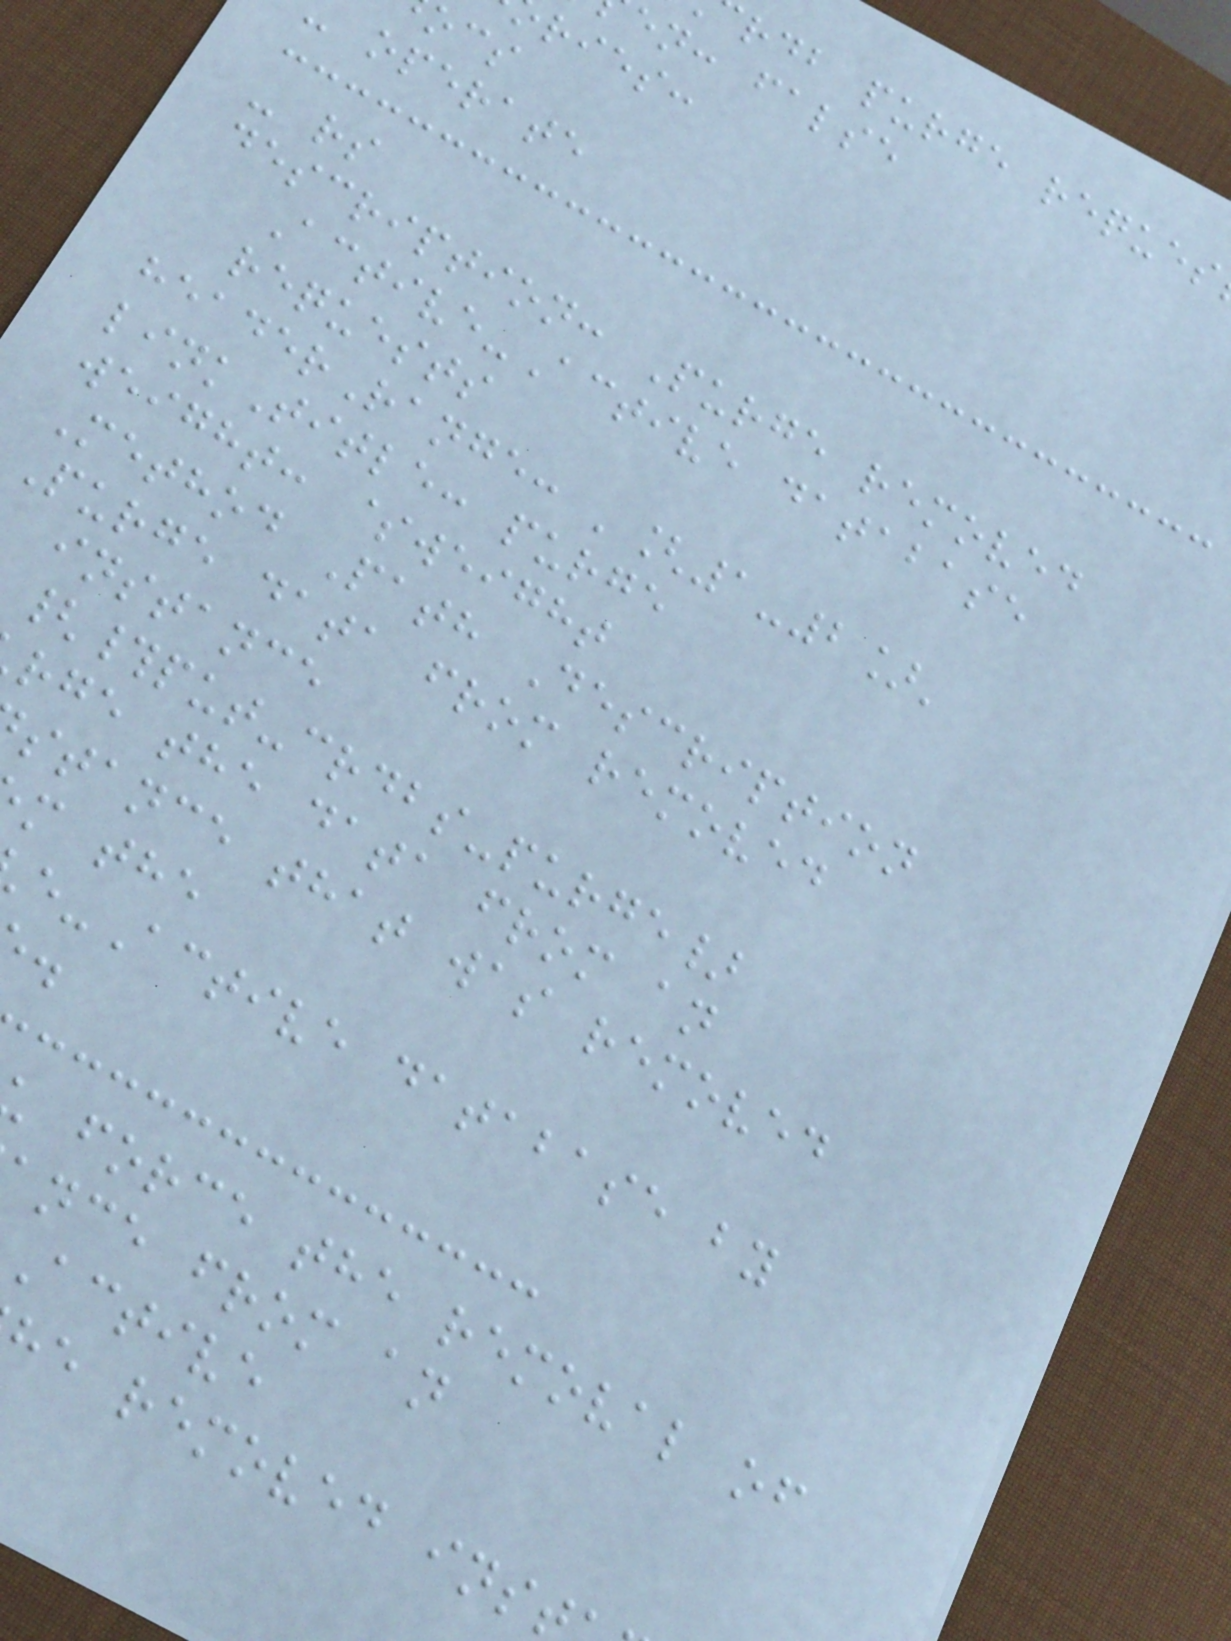rdb purge reques
en: false
ries:
operate
- rs
description: Purge removed
Active-Active database
requests
headerRange: '[1-2]'
linkTitle: purge
weight: $weight
Method Path Description
Purge data from removed
instance
{#put-crdbs-purge}
rge the data from an
stance that was removed
m the
e-Active database by
force the removal of
nce from an
active
he removed ins
